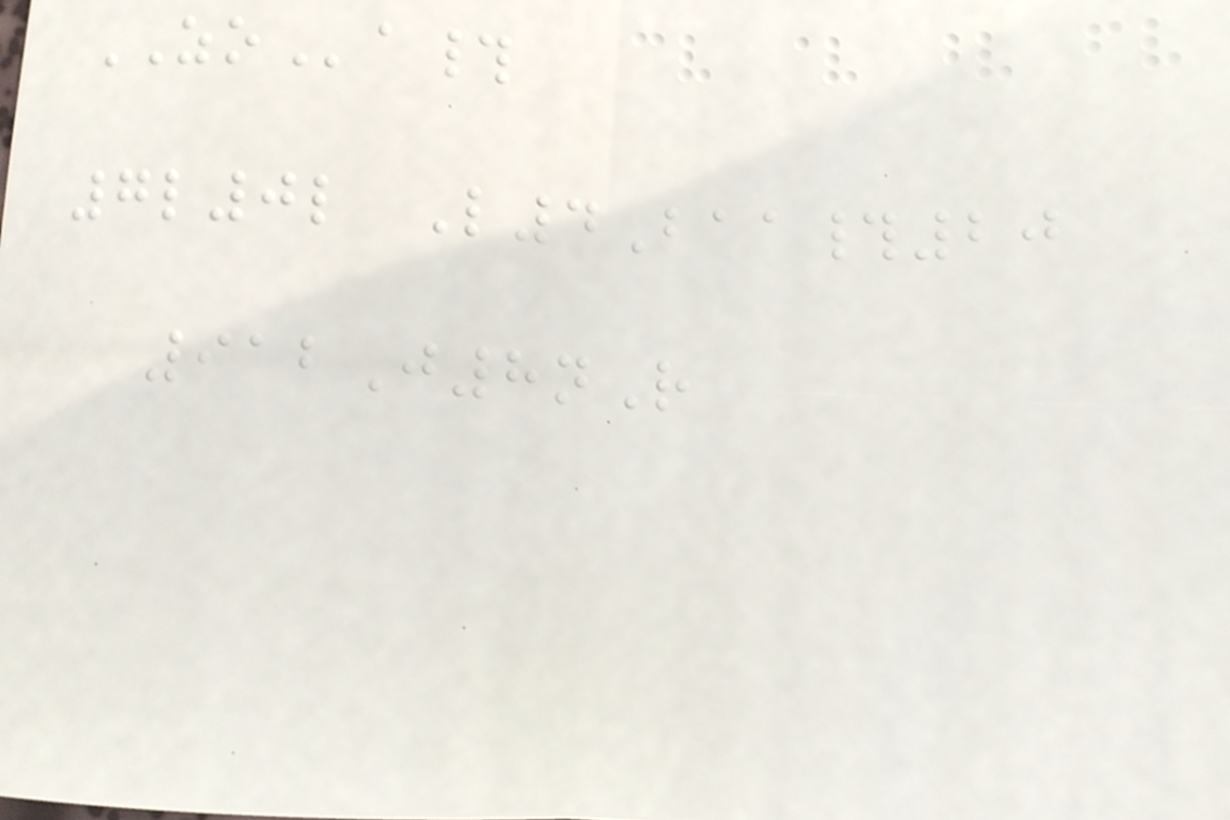ZOa#
7l0l L4Baa#20
912J8nR
